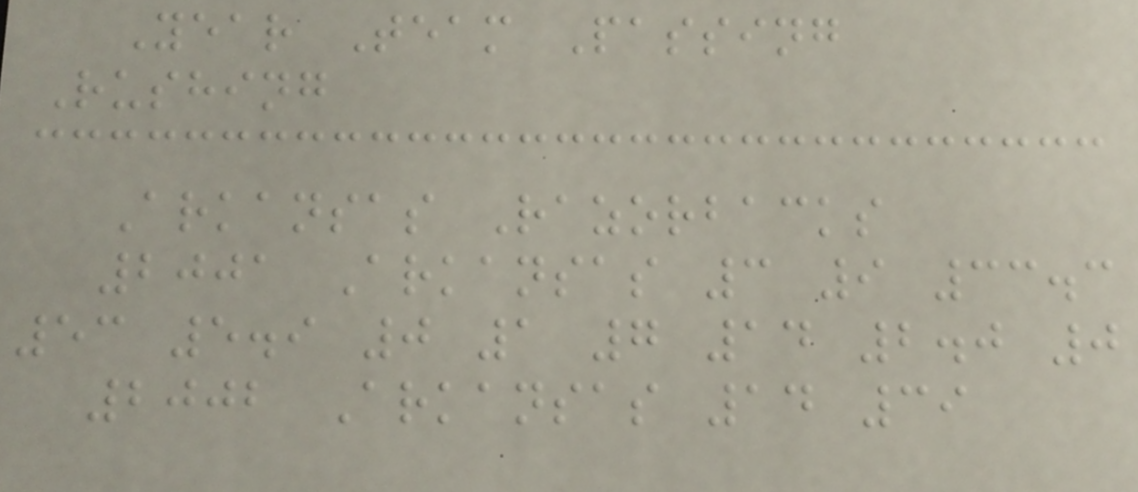Year Team Passing
Rushing
Arkansas Razorbacks
2001 Arkansas 3 9 33.3
53 5.9 0 1 7 14 2.0 0
2002 Arkansas 14 39
